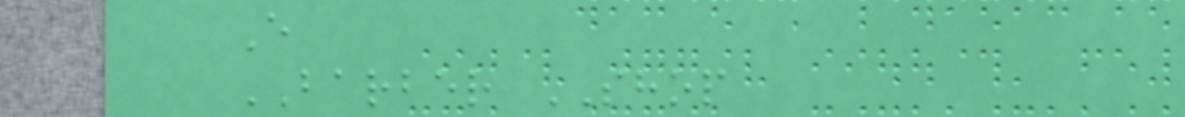E
BARBER SHOP
